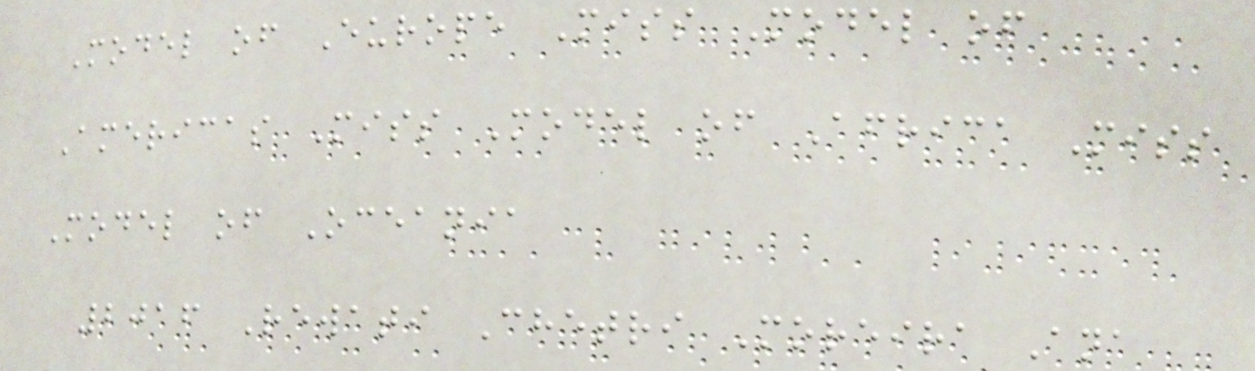Model of Europe Miss Model of
Americas Miss Model of Africa Miss
Model of Oceania
2016 Rewati Chetri Moreira Ana
